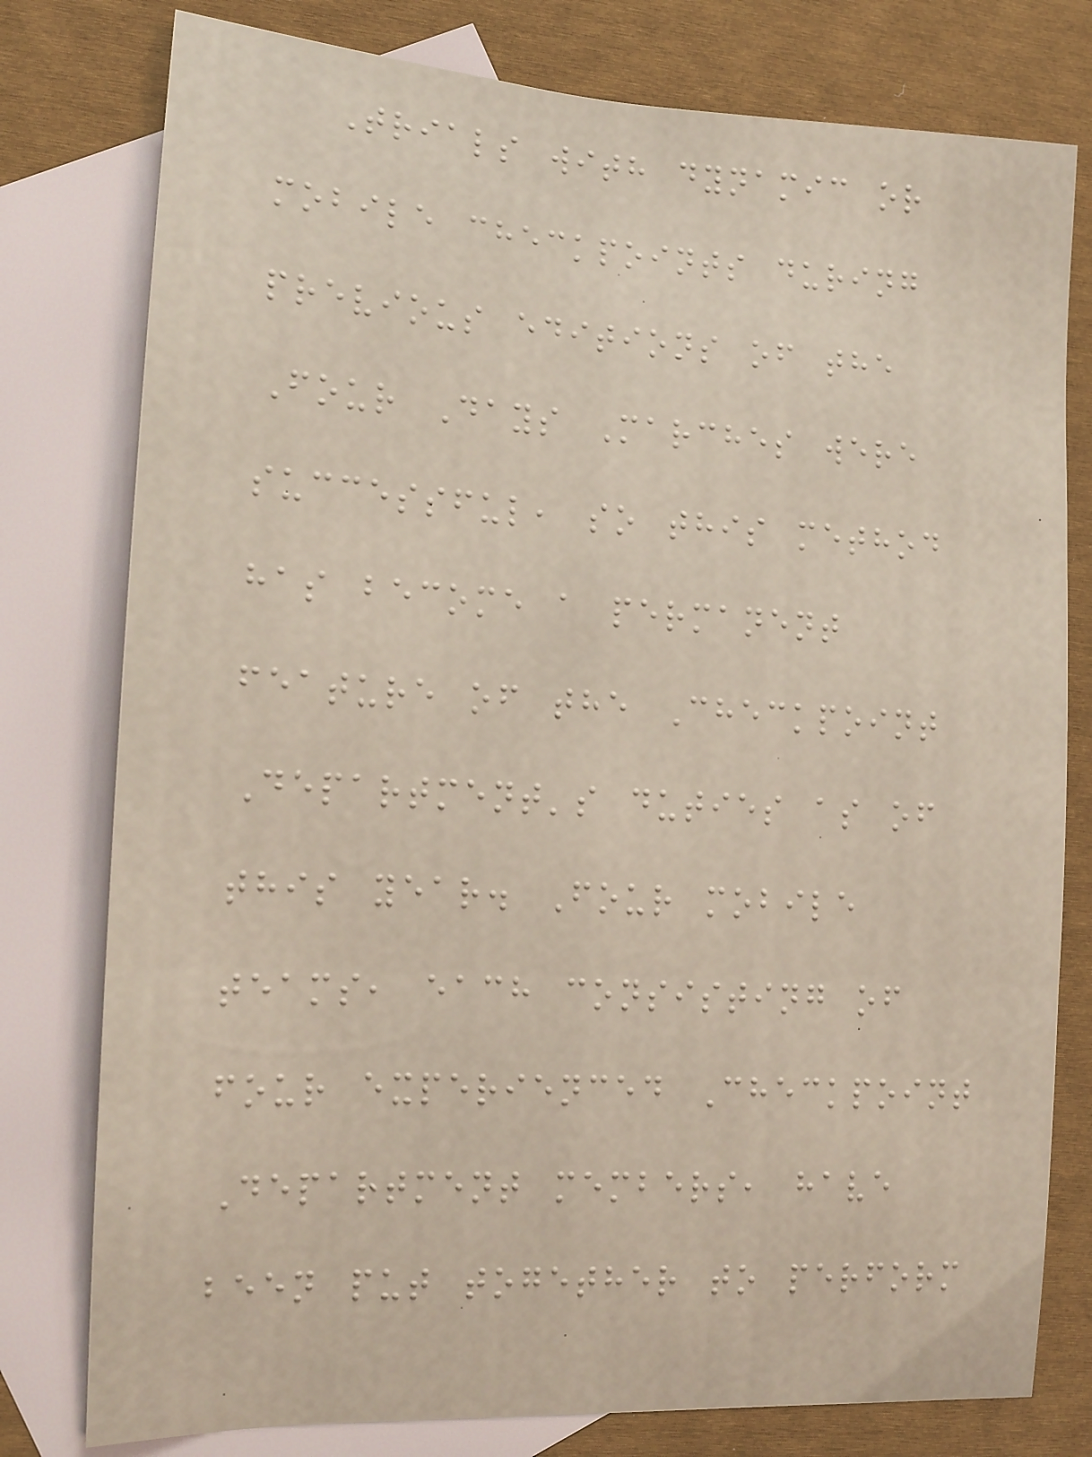Trials with dynamic or
mobile checkpoints during
previous editions of the
Four Days Marches were
successful, so this method
has become a permanent
feature of the Checkpoint
Department's duties as of
this year. Four mobile
teams, each consisting of
four experienced Checkpoint
Department members, have
been put together to perform
